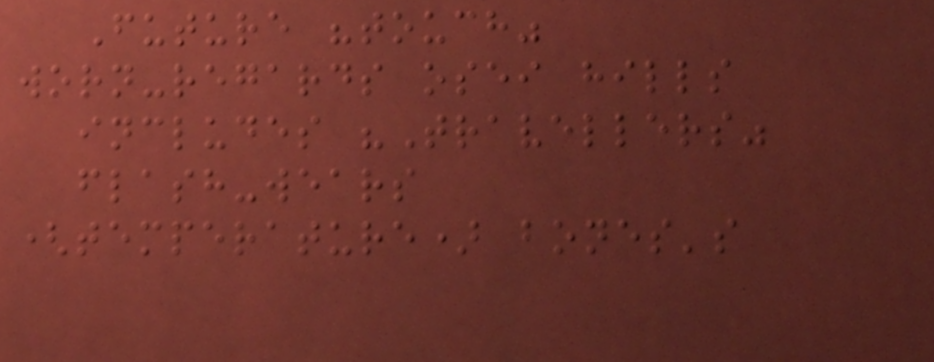Future "touch"
worn-regards osei hills
includes "Travellers"
flash-wears
(temperature) bones's
